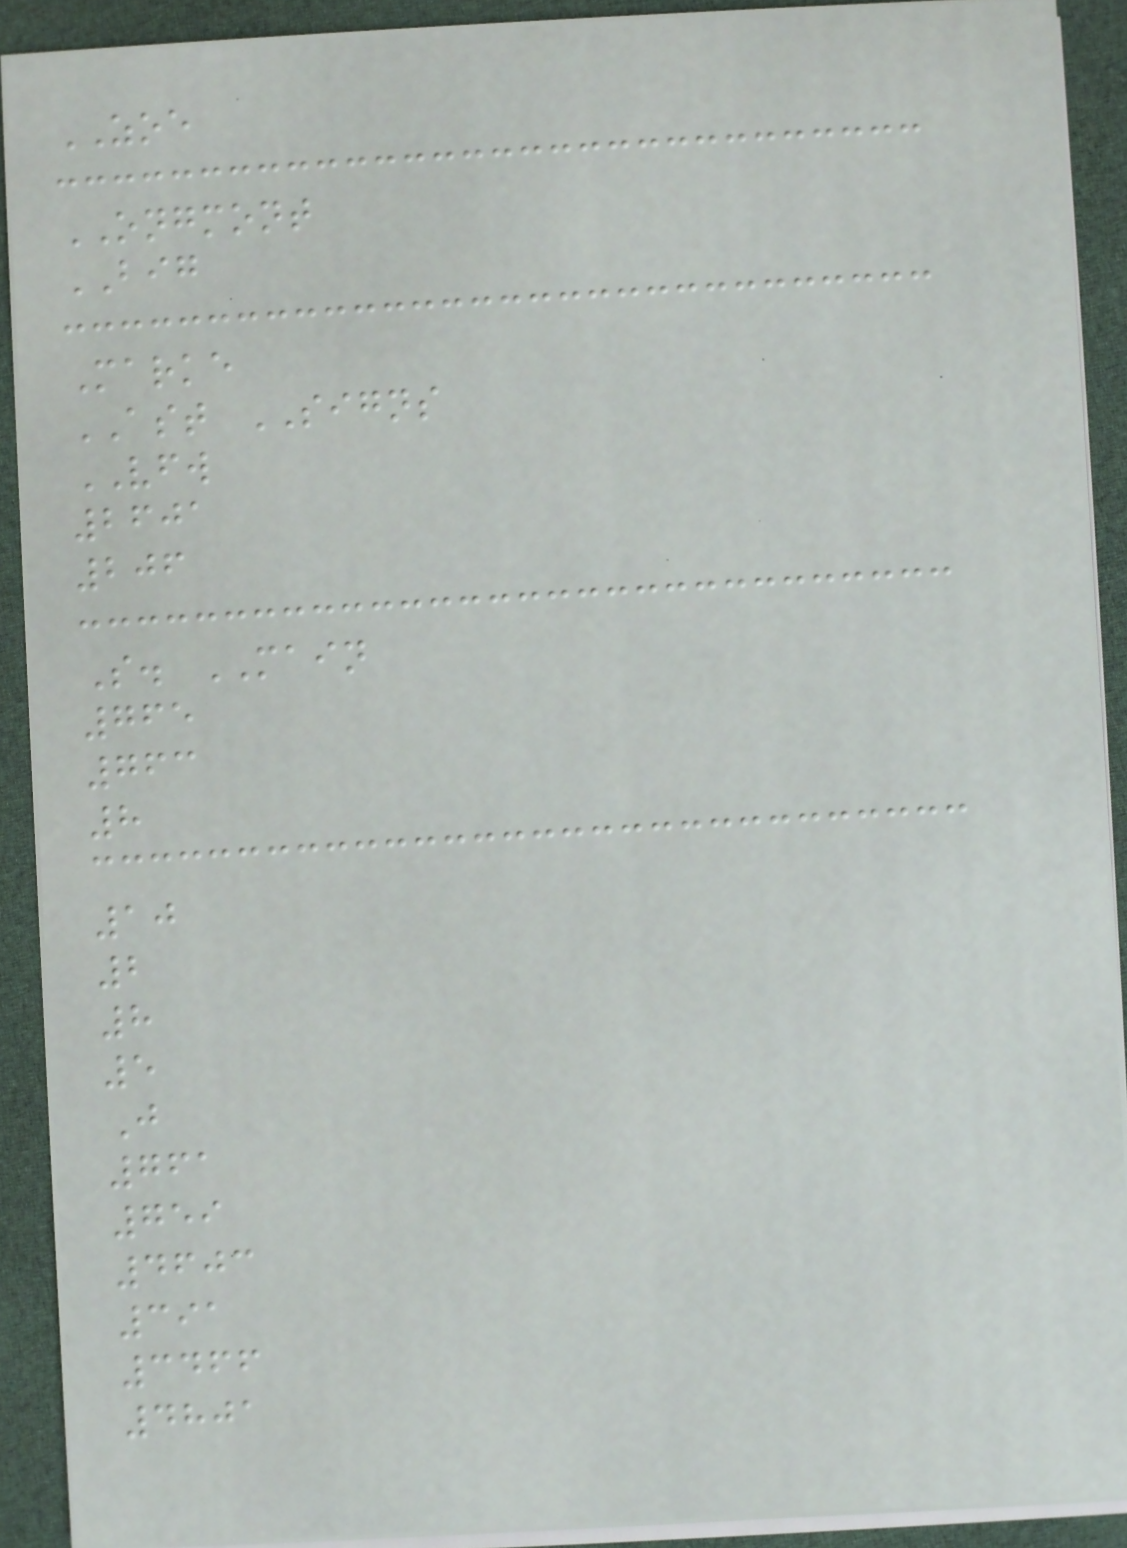ZOE
ONGMONT
BIG
Marke
AST SIGNS
VFW
2601
206
S. MAIN
765
763
8
10
2
8
5
J
761
759
4603
391
3466
4801
